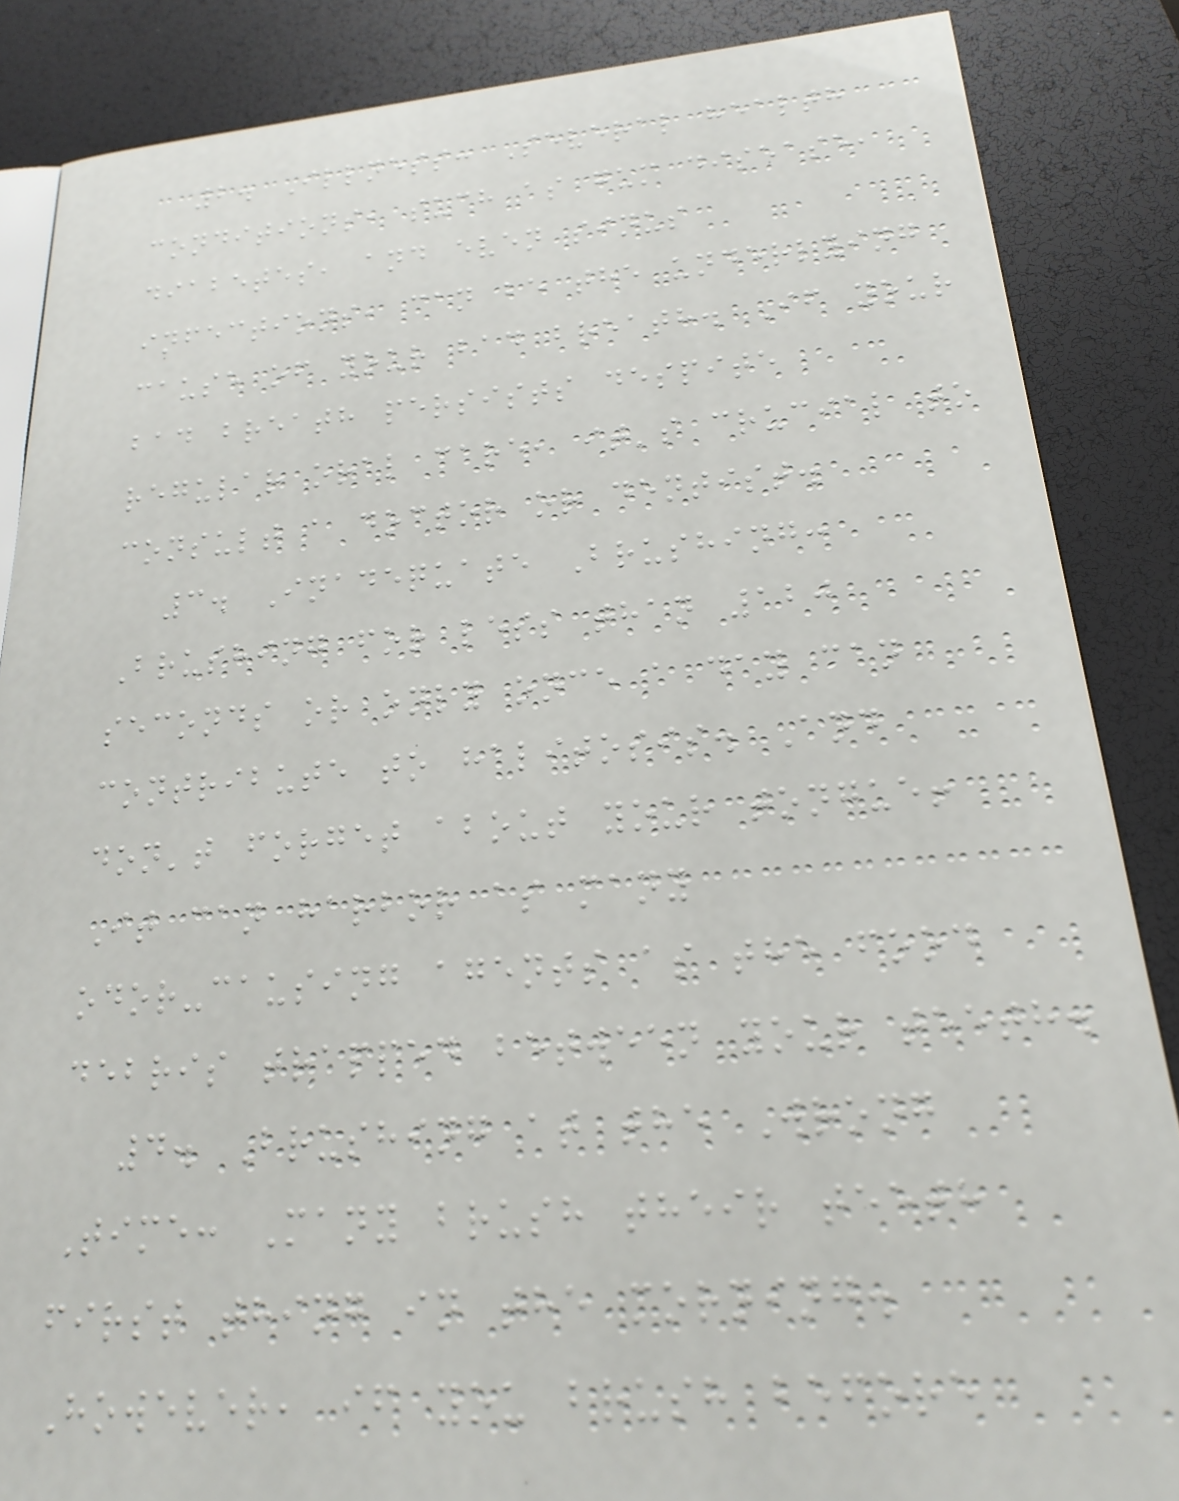2. Illness: Several health
conditions, such as gum disease,
diabetes, and even sinus
infections, can be the underlying
cause of your bad breath. If your
bad breath persists despite
regular oral care, it's crucial to
consult a doctor or dentist.
3. Inadequate Brushing:
Brushing for less than 120
seconds or only once a day can
contribute to halitosis. And
don't forget about your tongue!
It can harbor as many
odor-causing agents as the food
debris trapped between your teeth.
4. Brushing at the Wrong
Time: Many brush their teeth
first thing in the morning.
However, if you brush before
